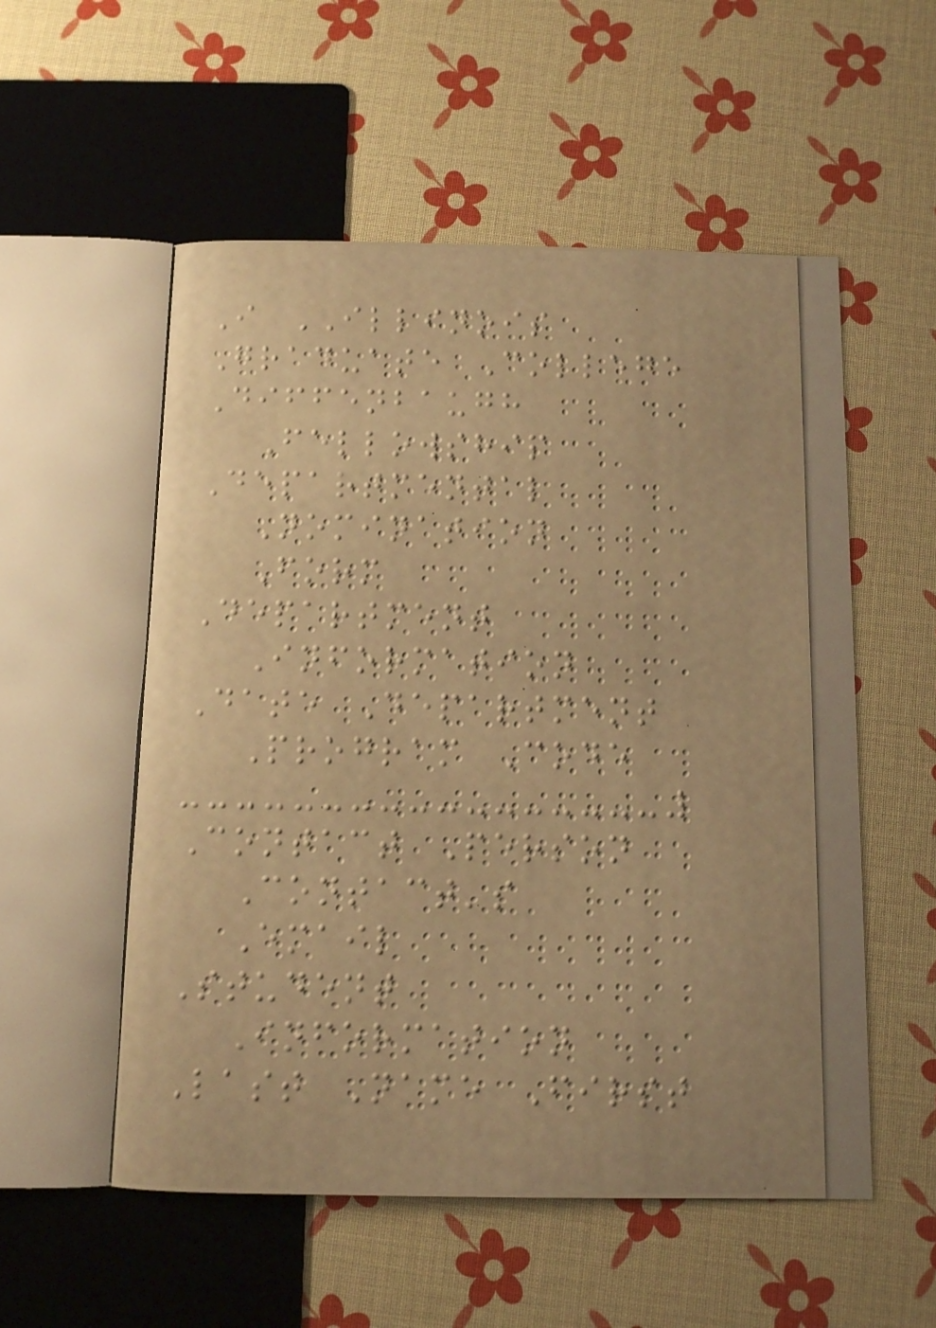I ILLINOIS
Graduate College
Diffenbaugh
Fellowship
Departmental
Nomination
Form
Department
Information
Date Department
Program Code
Contact Person
Contact's
Email
Student
Information
Last Name First
